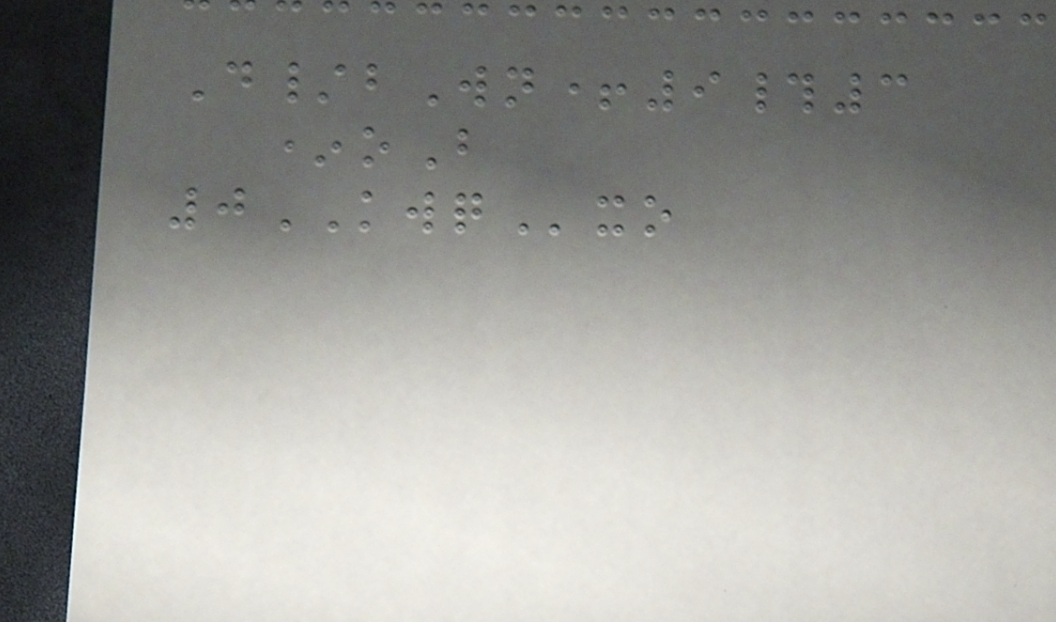D/bWn+9#3
*oB
0KWQxo
